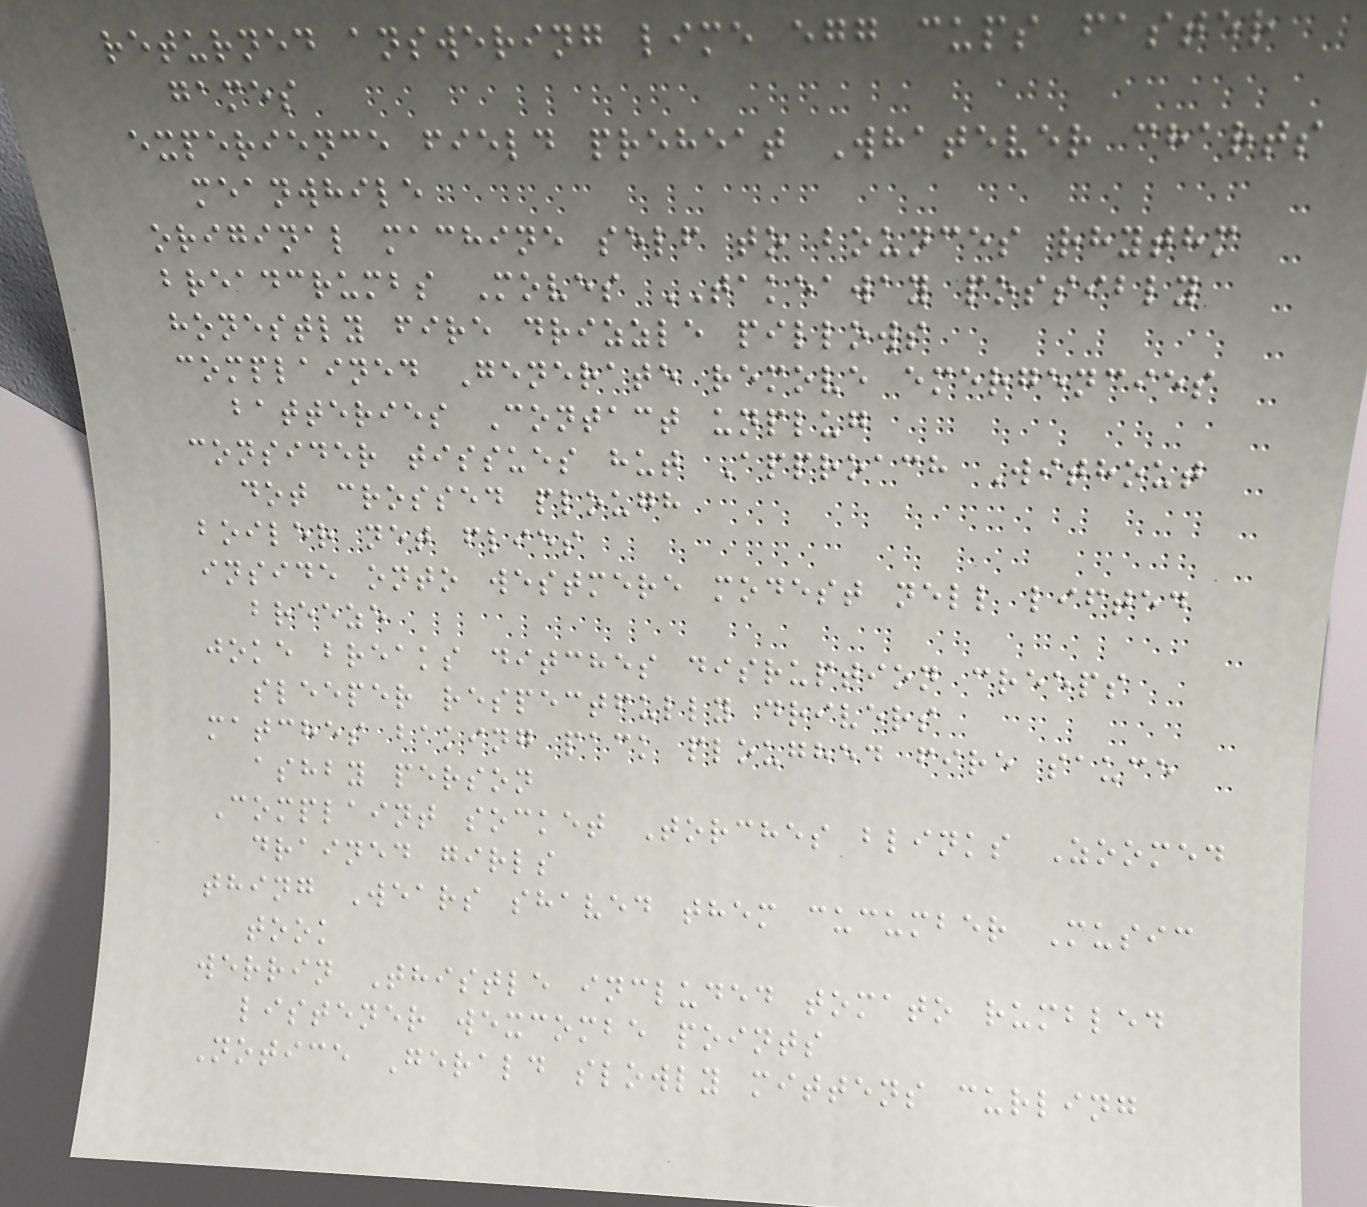returned answering lime egg cups faster
games
experience field preheat Whatever charts
meanwhile
original machine self to bounces rhythm
breadcrumbs Moves TAKEAWAY possibly
honestly fire drizzle pillows
complained Generate remove emergencies
batteries Contact unplug
consider tissues hut Approach Without
dot crossed plough
boiler net flies
inside onto westmere modest nell lifted
breeze
joke breaks ditches disruption creeps
sleeper respectfully drivers
matches baking pack ploughed fire sauce
ashby person
Complaint socket Torches blinks Zoomed
drained girls
thing Wears shaved them cucumber Music
took
werrin Thistle included tomato rumbled
listener wexcombe points
Notice Gerald slowly mittens curling
